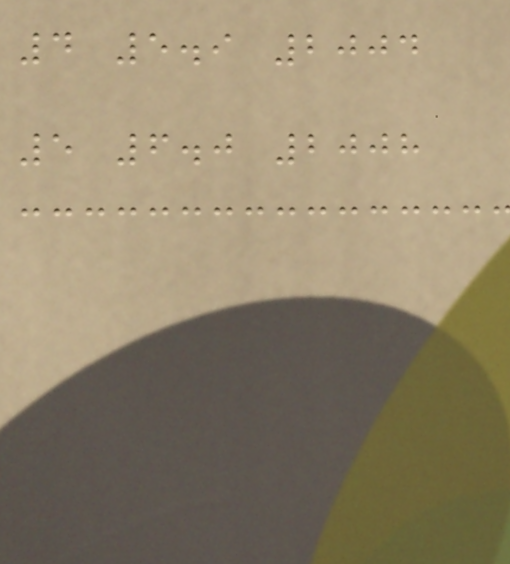4 5.9 2004
5 6.0 2008
